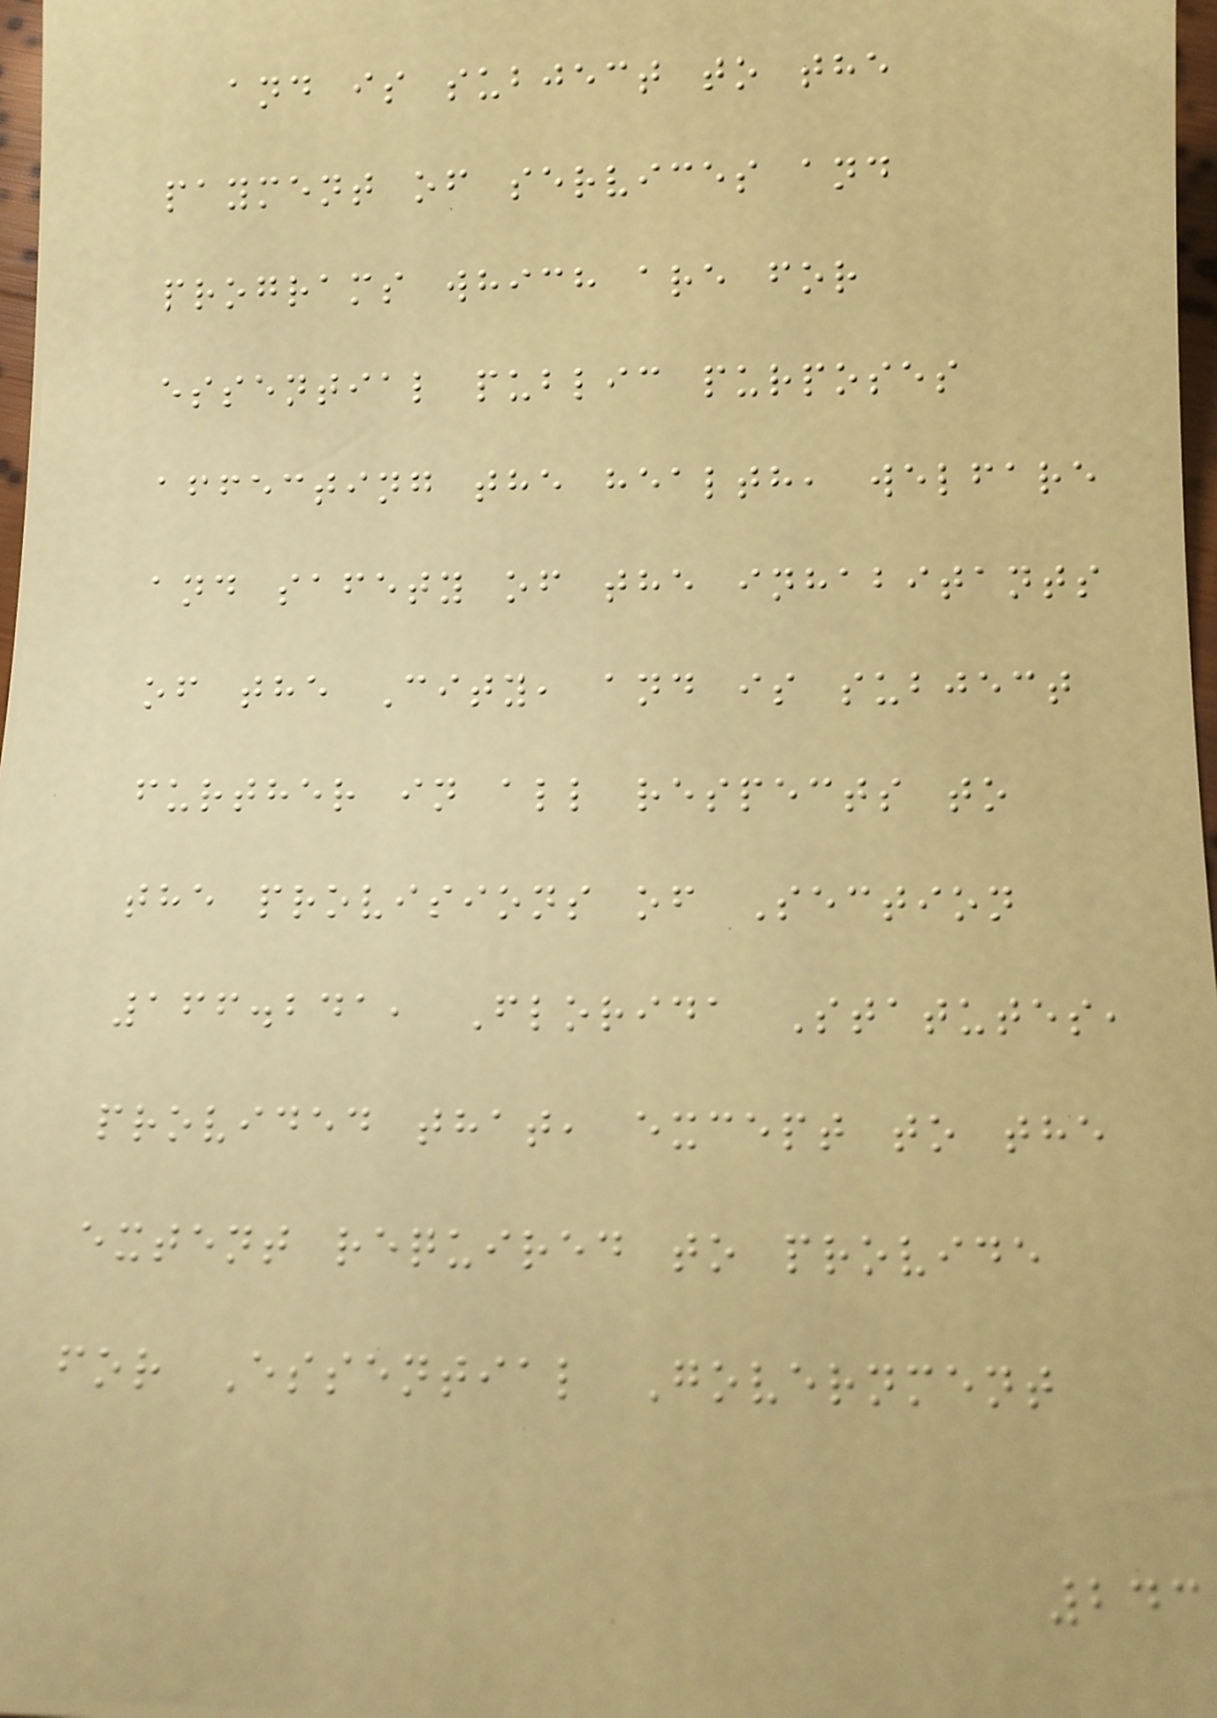and is subject to the
payment of services and
programs which are for
essential public purposes
affecting the health, welfare
and safety of the inhabitants
of the City, and is subject
further in all respects to
the provisions of Section
166.241, Florida Statutes,
provided that, except to the
extent required to provide
for Essential Government
243
